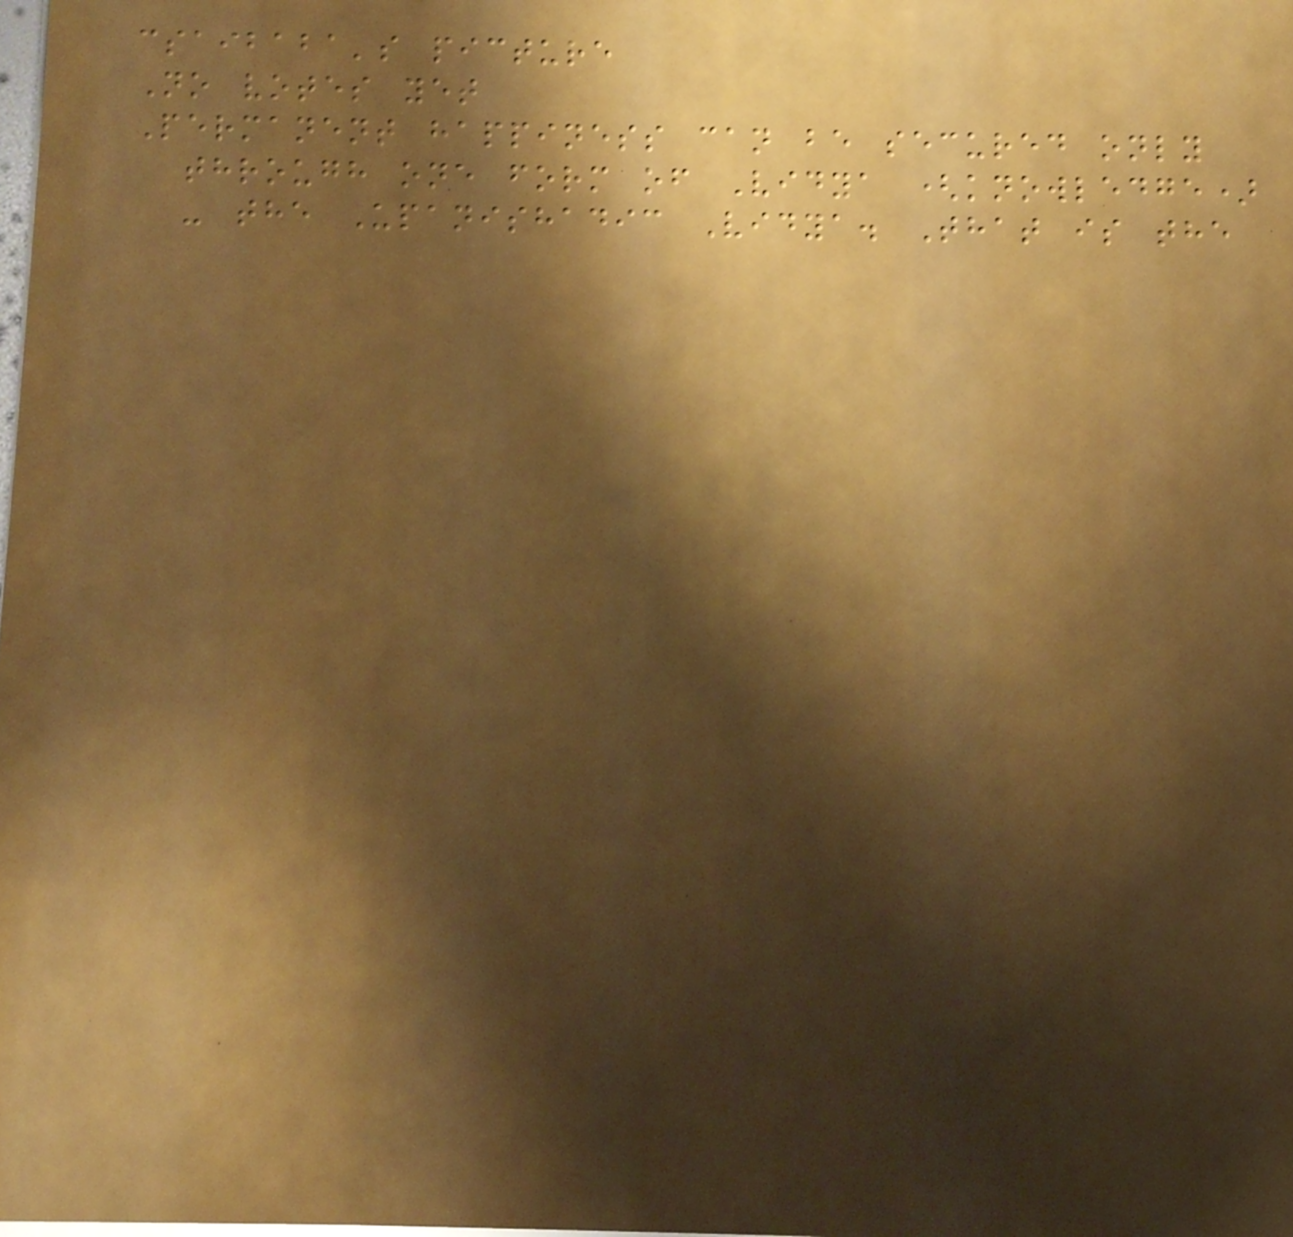csaibaba's picture
No votes yet
Permanent happiness can be secured only
through one form of Vidya (knowledge)
- the Upanishadic Vidya. That is the
